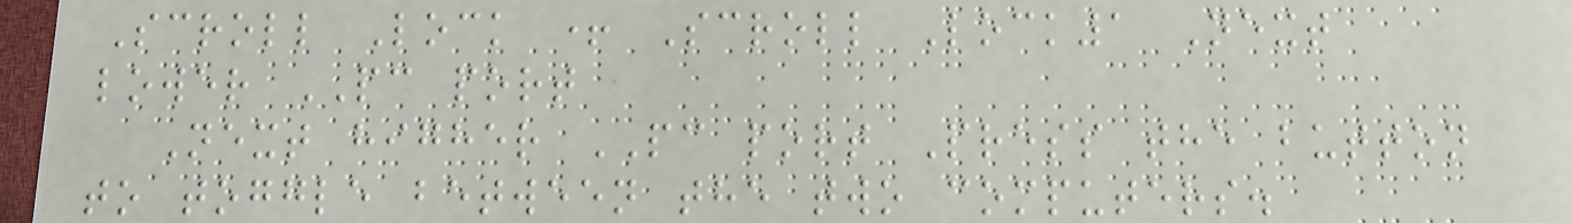Scroll Lock + Scroll Lock1 Next
lower PC port
Next higher PC port Press the button
to toggle between the two computers.
